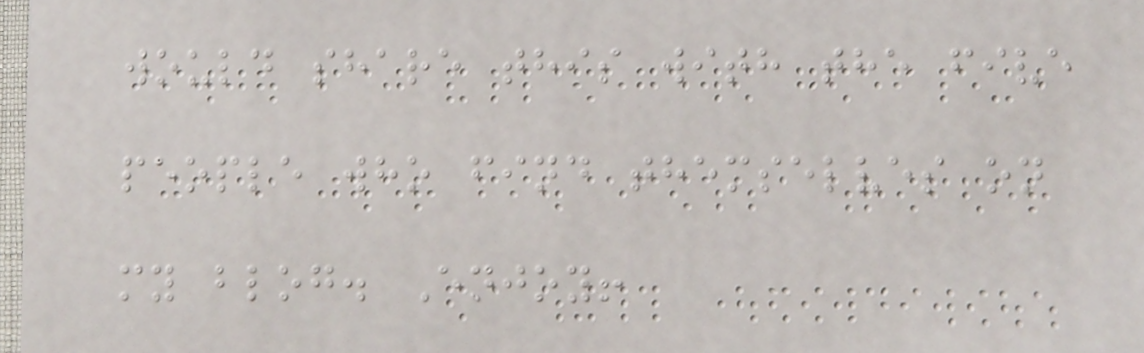would share this with the five
people who find themselves on
my blog. Enjoy!
